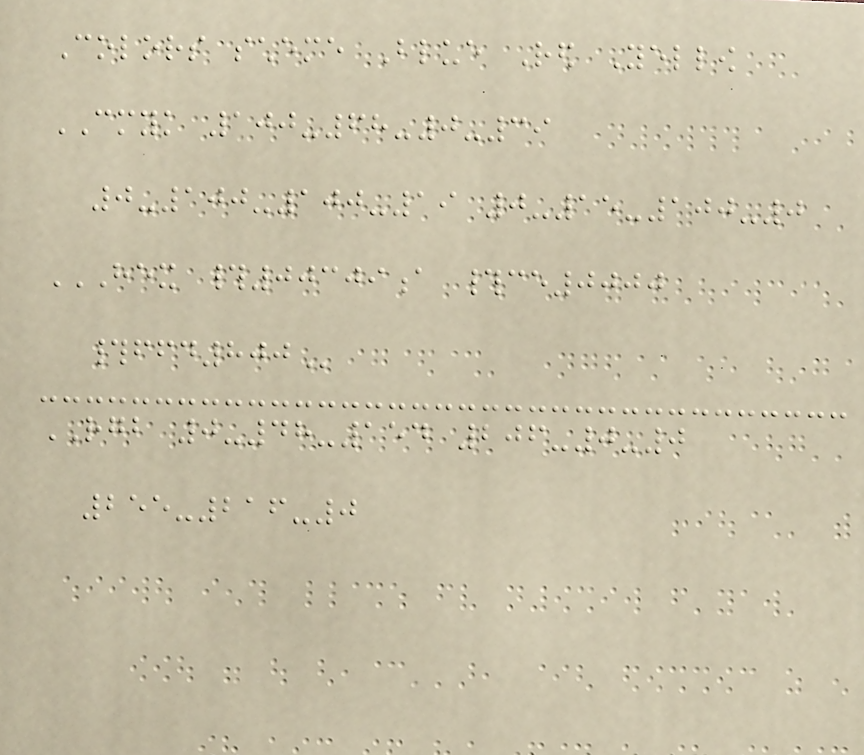Colors scheme Blue Red Yellow
CMYK 100-68-0-39
0-100-100-19 0-15-100-0
HEX #00309A #CE0000
#FFD800
RGB 0-48-154 206-0-0
255-216-0
